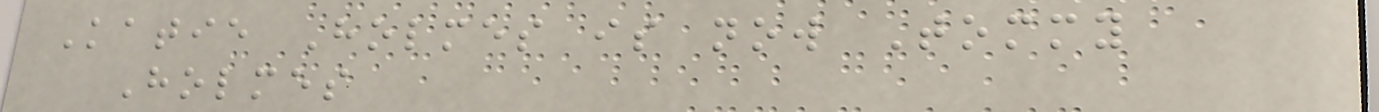Katie Holmes is now Tommy
Holmes
